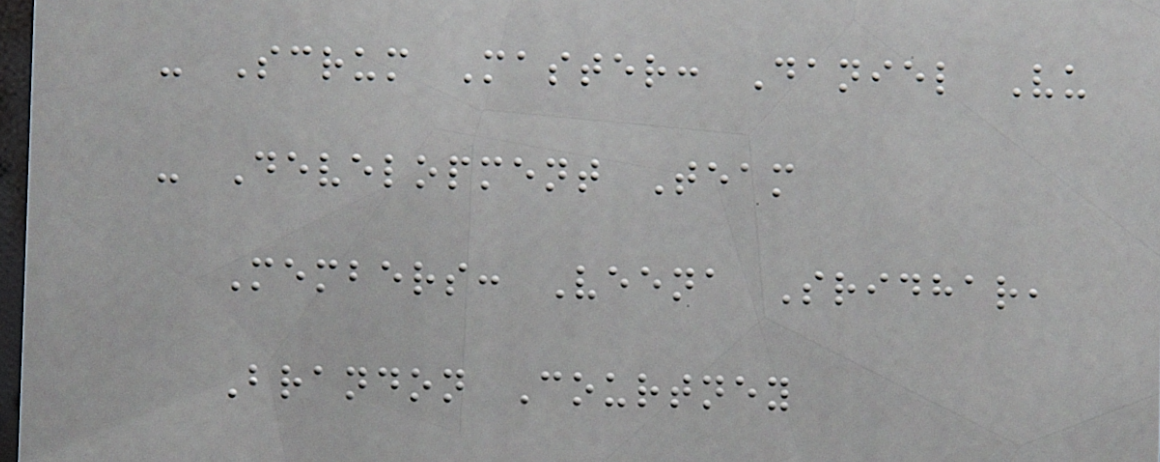- Scrum Master: Daniel Vu
- Development Team
Members: Veena Sridhar,
Brandon Courtney
